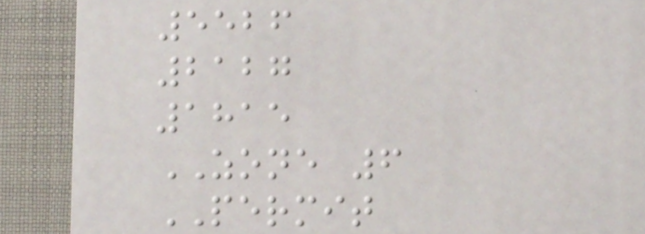5526
2127
1815
ZONE 6
PERMIT
